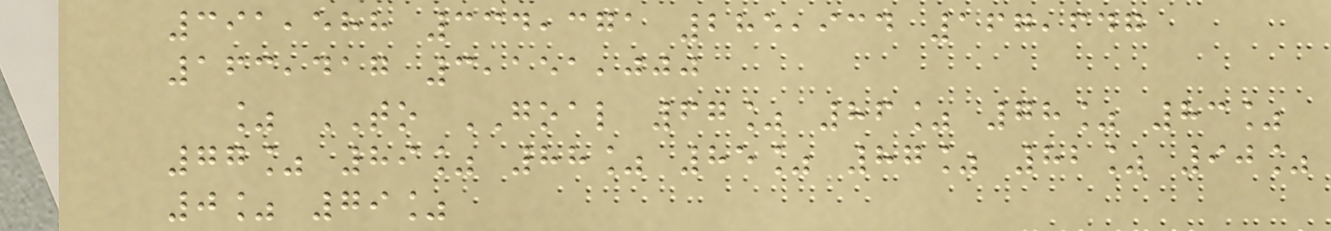391,588 334,371 285,934 167,647
163,417 3,151,000
% TO GOAL 67% 86% 78% 83%
77% 89% 88% 85% 87% 82% 90%
0% 79%
